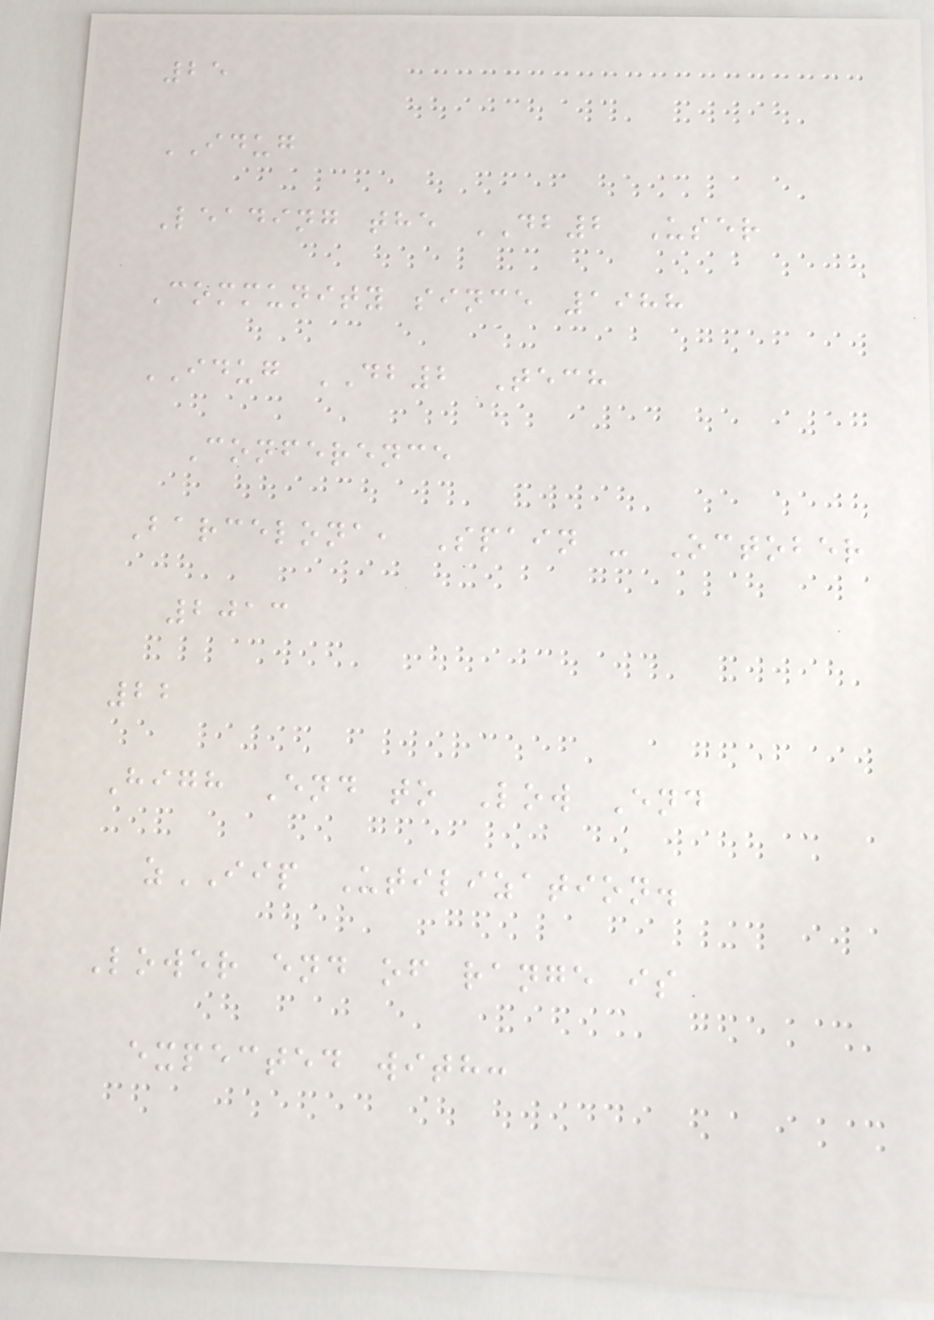25
IDUG
Leading the DB2 User
Community since 1988
IDUG DB2 Tech
Conference
Barcelona, Spain - October
2013
22
High End to Low End
zIIP Utilization.
Lower end of range is
expected with:
